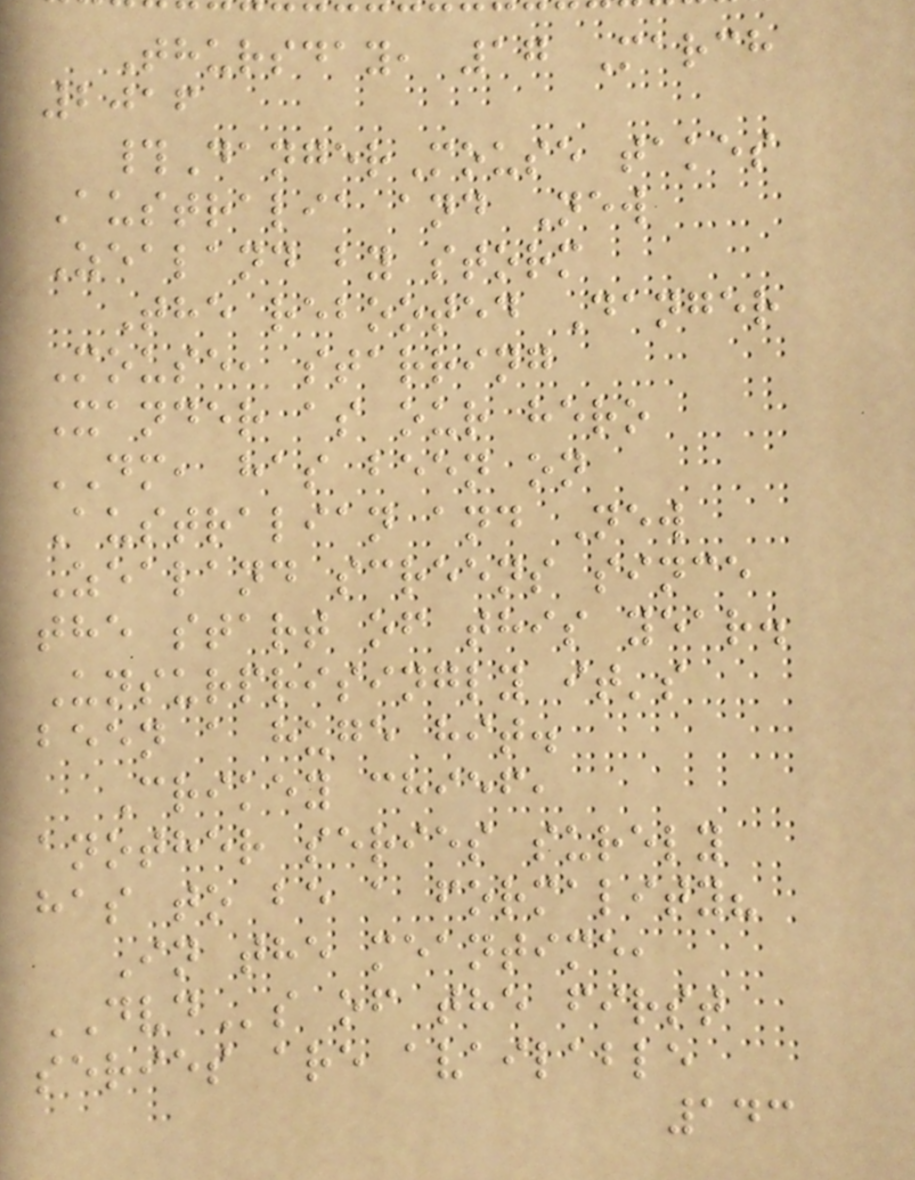Thursday, 17 March
2016
#DangerMouse takes
Australia and New
Zealand by storm
The rebooted Danger
Mouse, starring
Xander as our hero
DM, has been on
Australian and New
Zealand screens since
the start of this year.
Unsurprisingly it's
been a huge hit.
Crikey chief,
another series surely
has to be a formality?
In the meantime,
DVDs of the first
series are available
143
